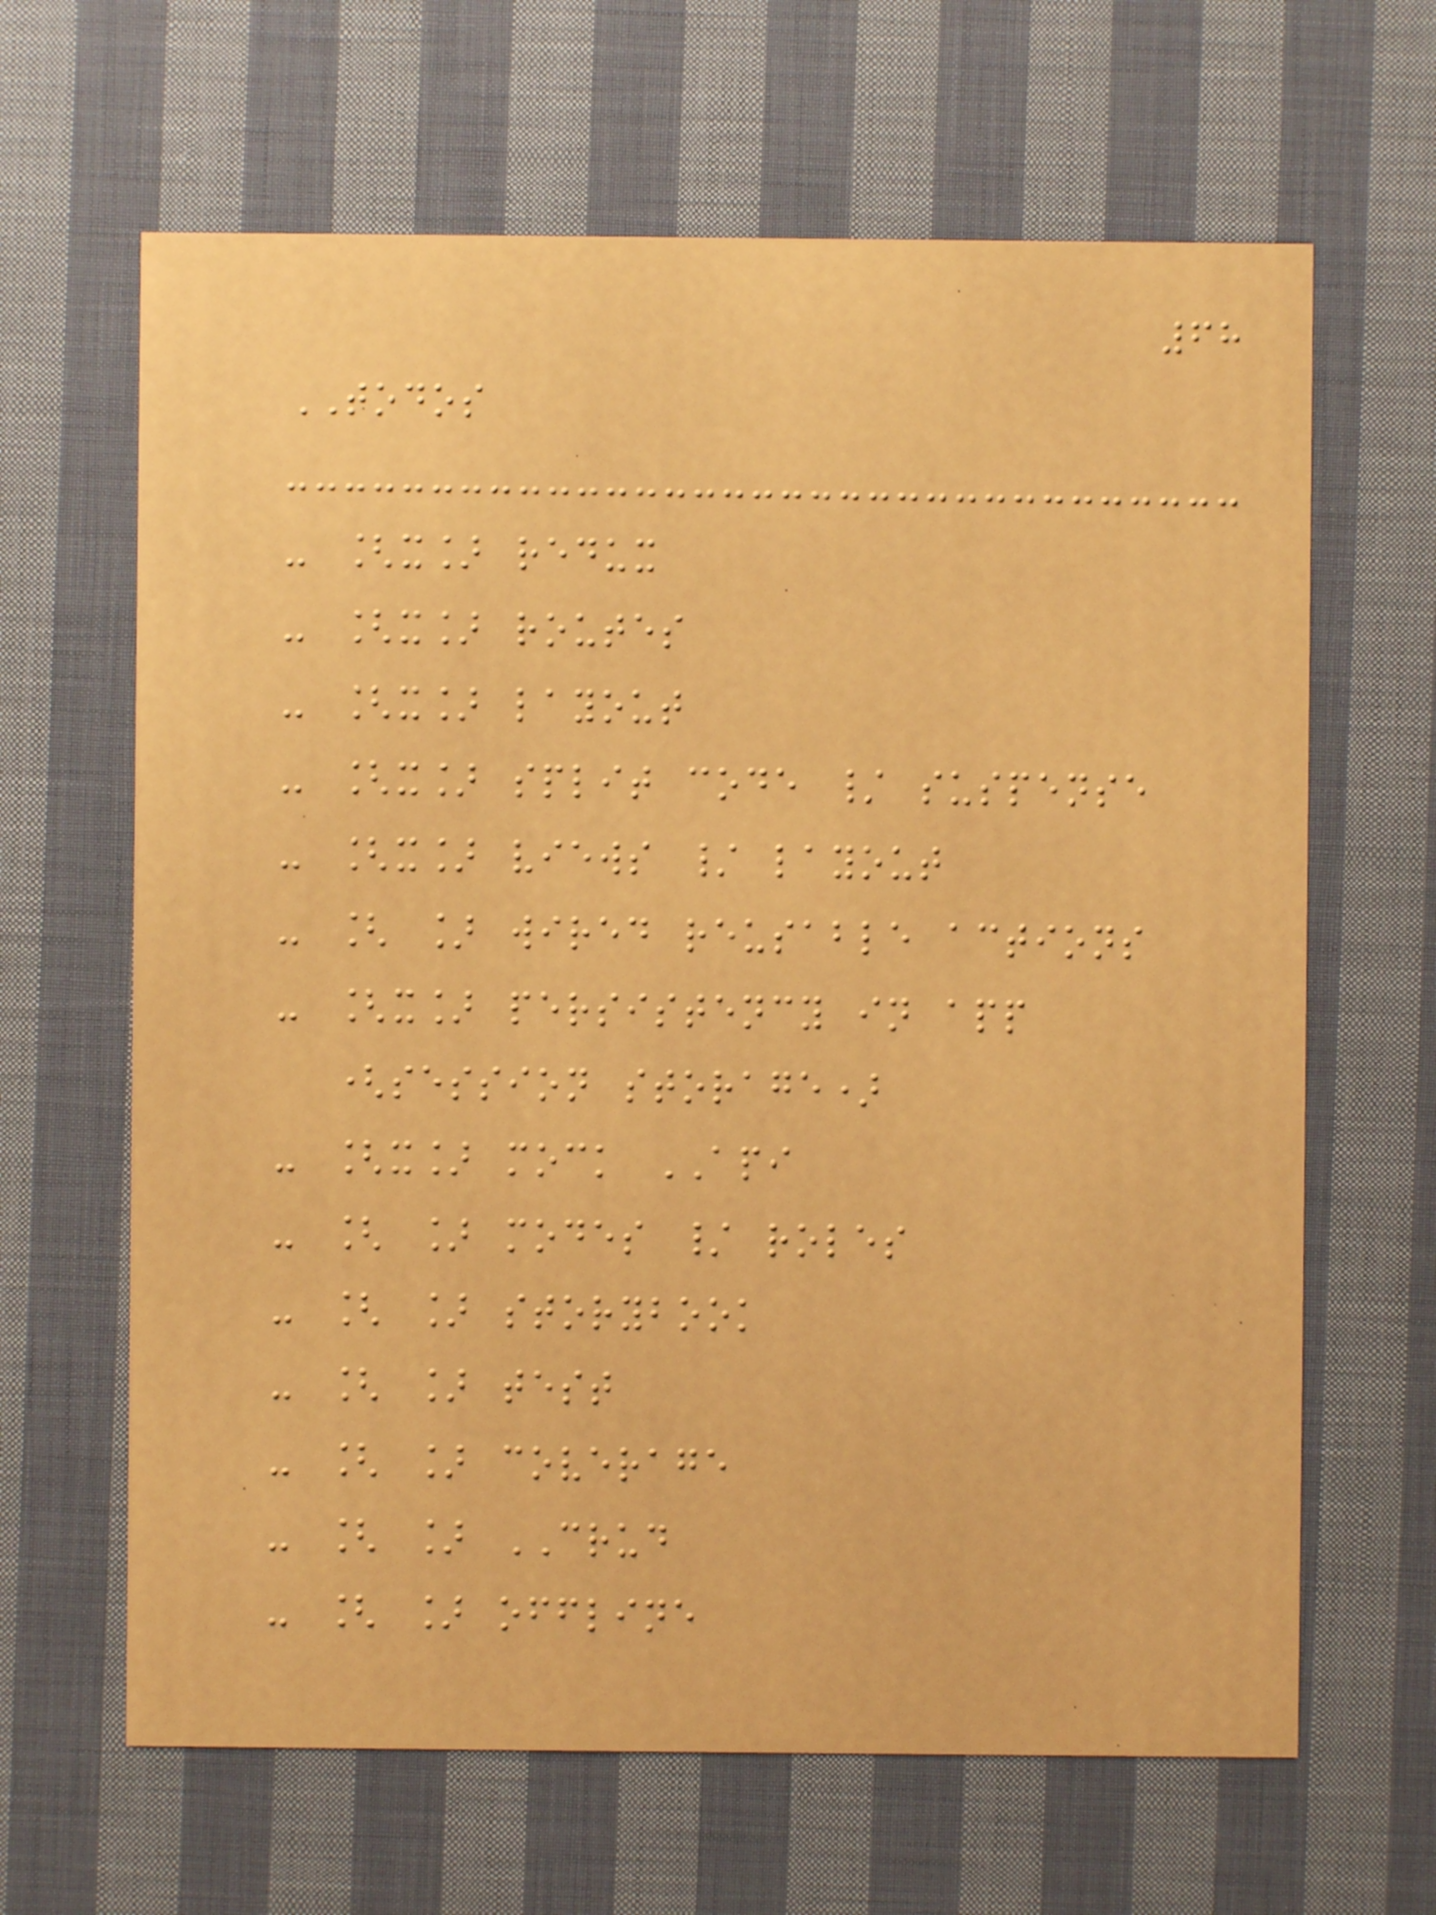68
TODOS
- [x] redux
- [x] routes
- [x] layout
- [x] split code / suspense
- [x] views / layout
- [ ] wired reusable actions
- [x] persistency in app
(session storage)
- [x] mock API
- [ ] modes / roles
- [ ] storybook
- [ ] test
- [ ] coverage
- [ ] CRUD
- [ ] offline
